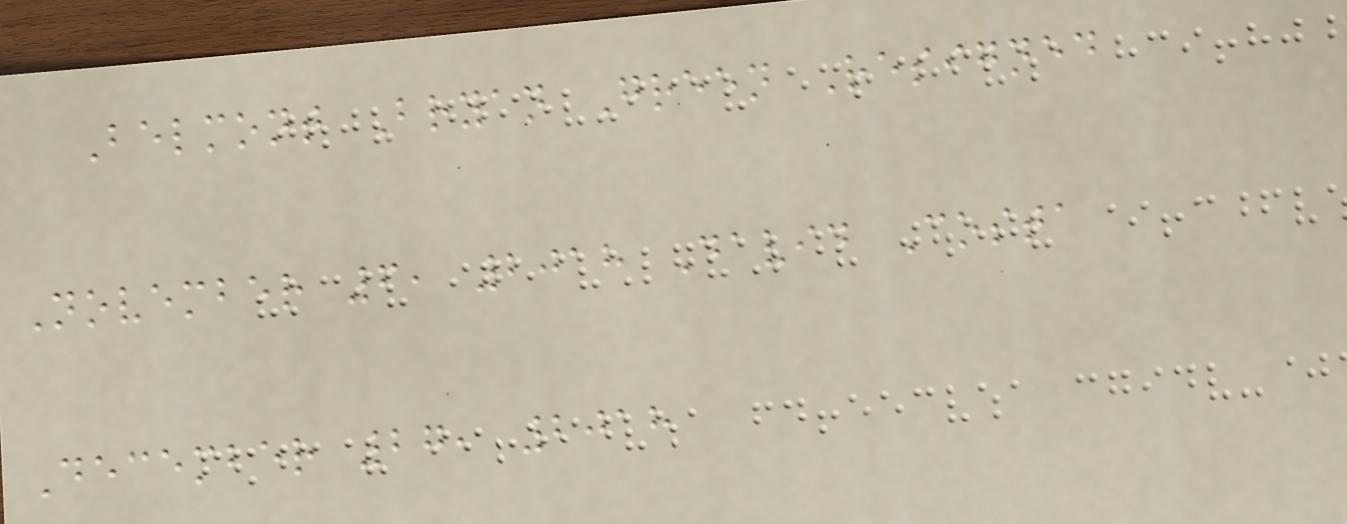Belmont Bryan Green Resigned
November 6, 2018 David Costa
December 27, 2018
